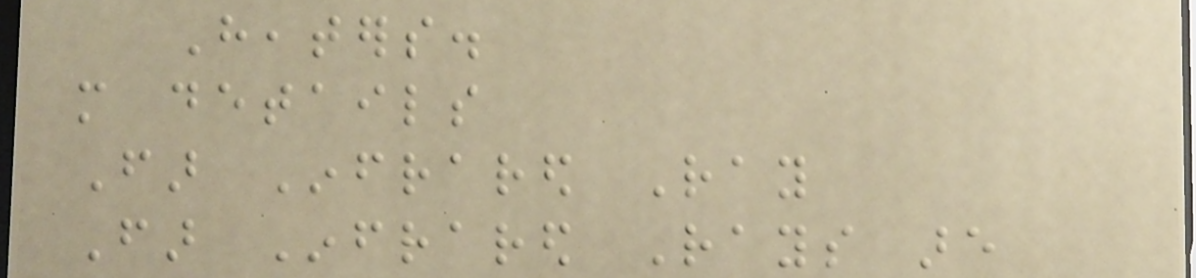Heaters.
more details
Far Infrared Ray
Far Infrared Rays are
